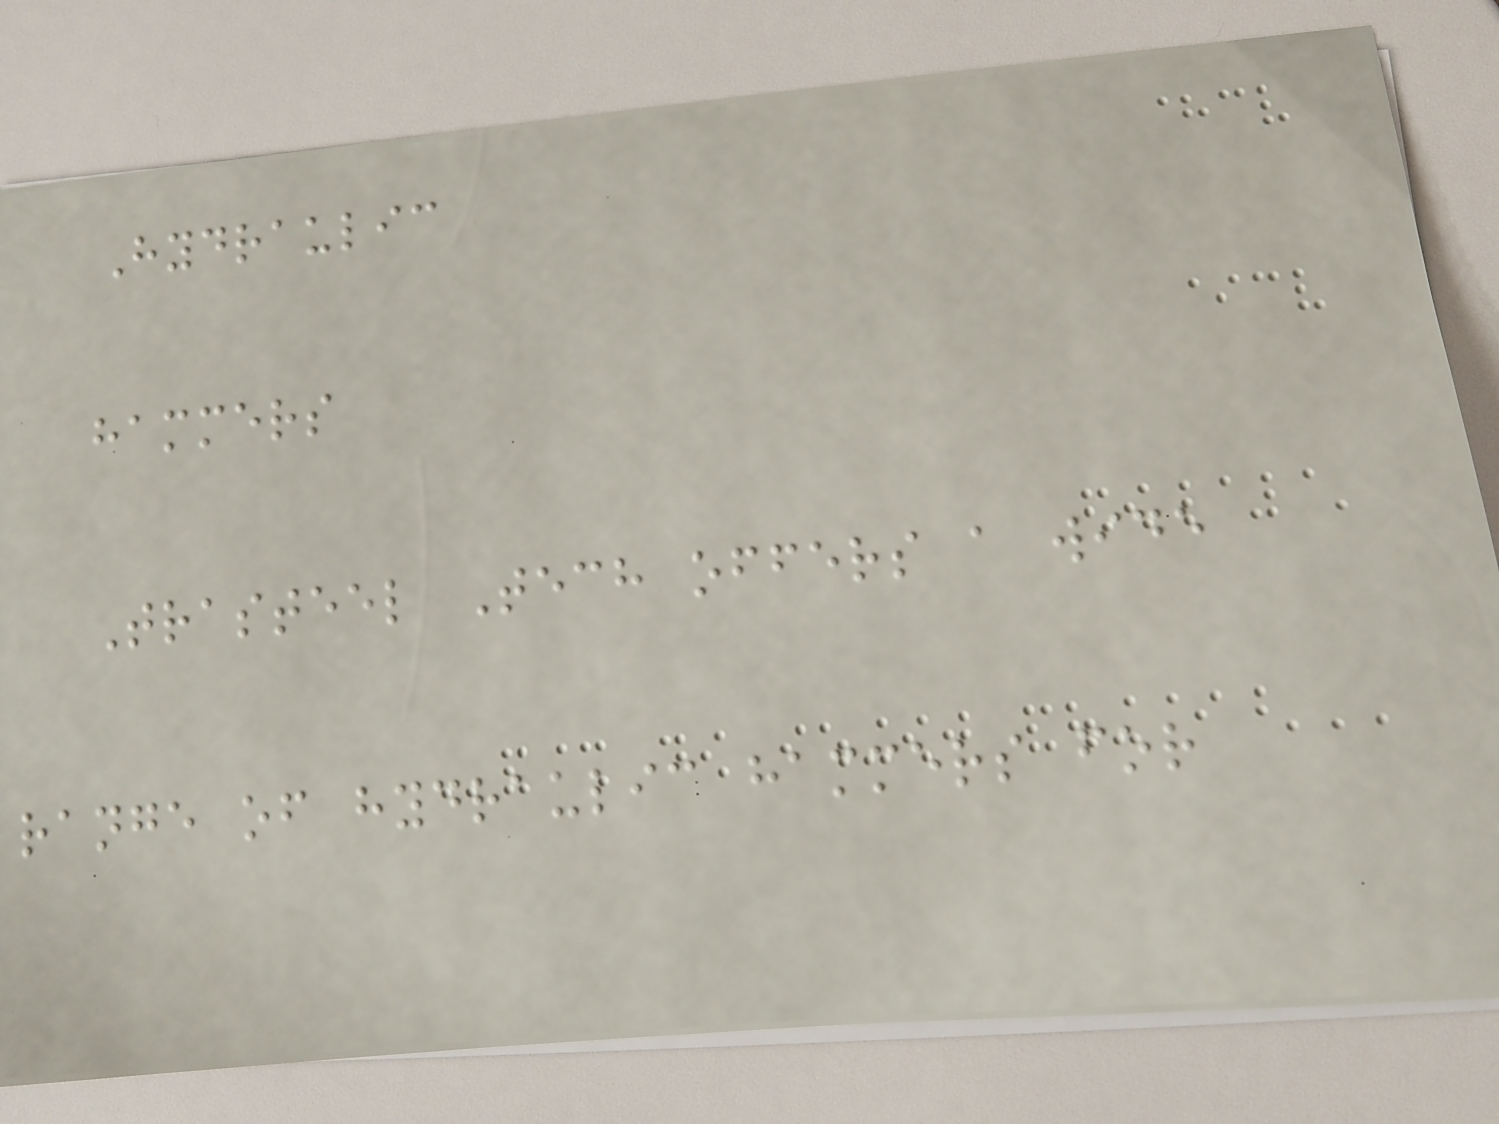Hydraulic
hammers
Trasteel Tech offers a wide
range of hydraulic hammers for
